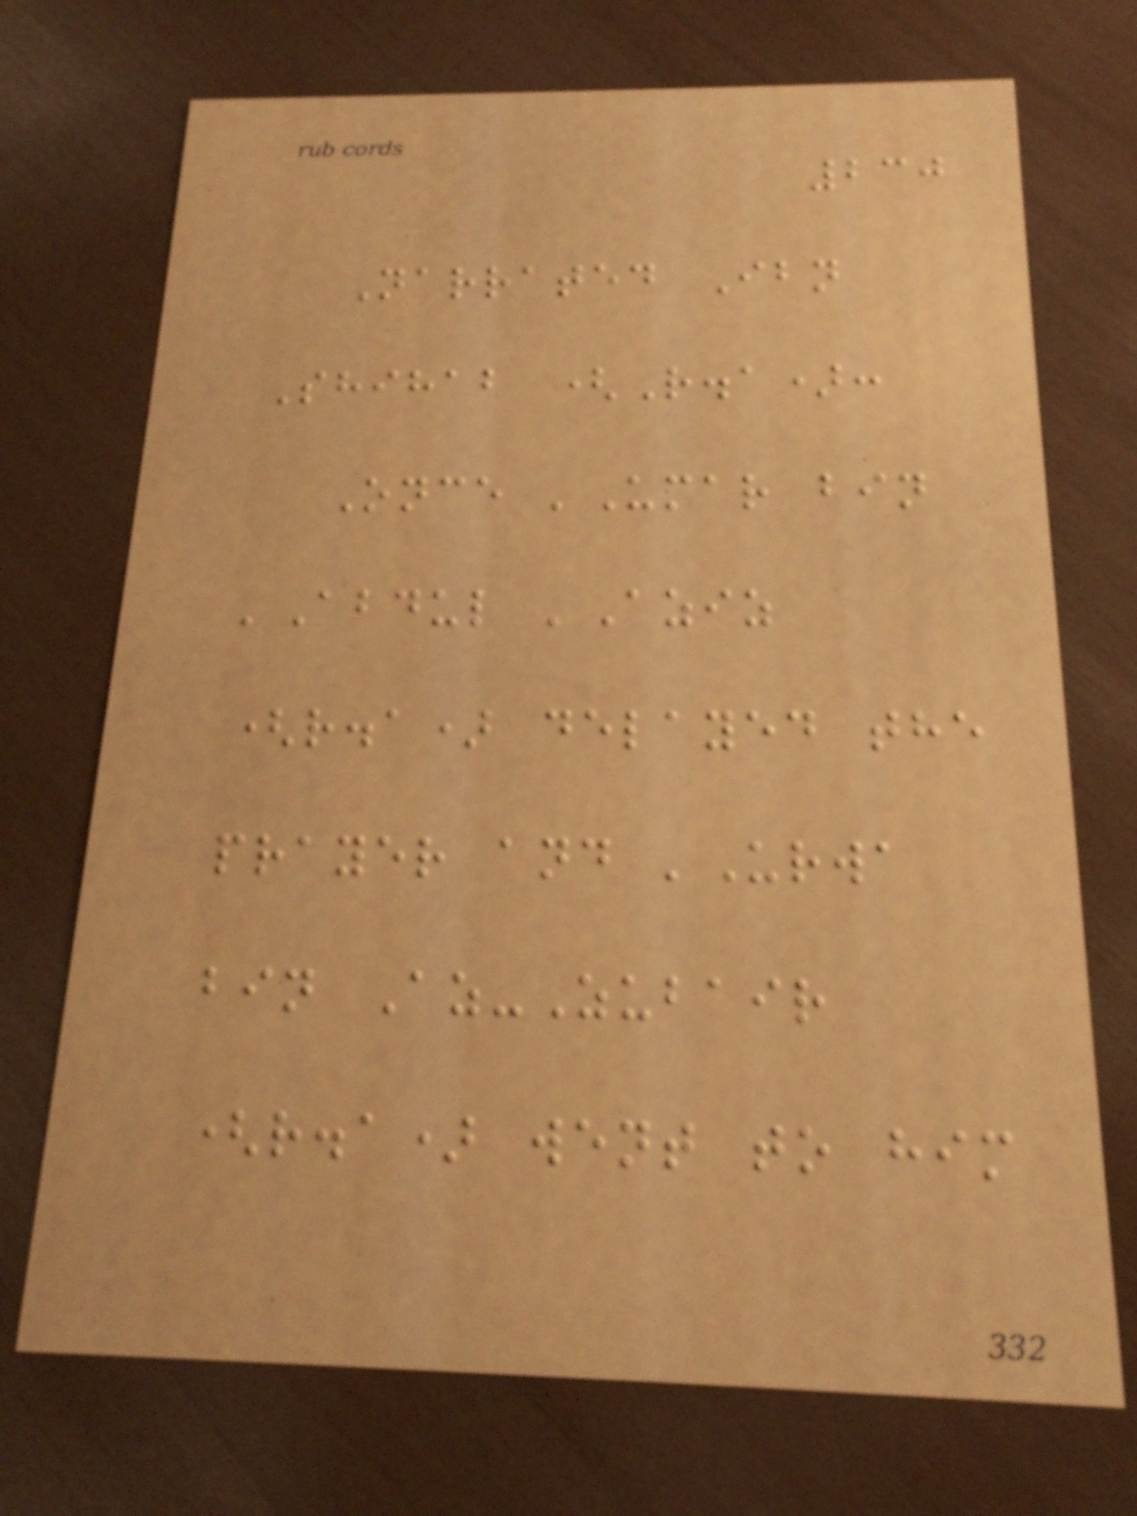230
Narrated Ibn
Shihab (R.a):
Once 'Umar bin
'Abdul 'Aziz
(r.a) delayed the
prayer and 'Urwa
bin Az-Zubair
(r.a) went to him
